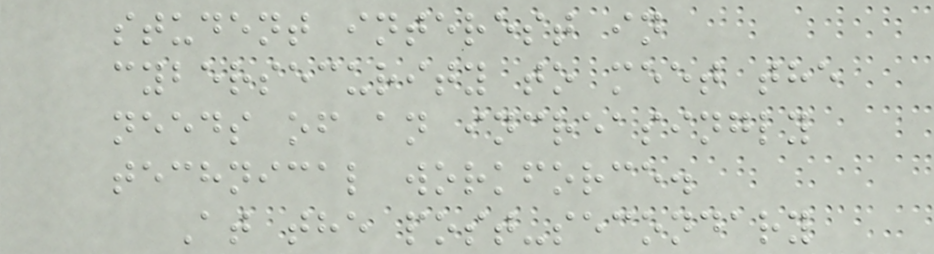student interest in
cybersecurity to meet the
needs of an increasingly
technical workforce.
At the post-secondary
